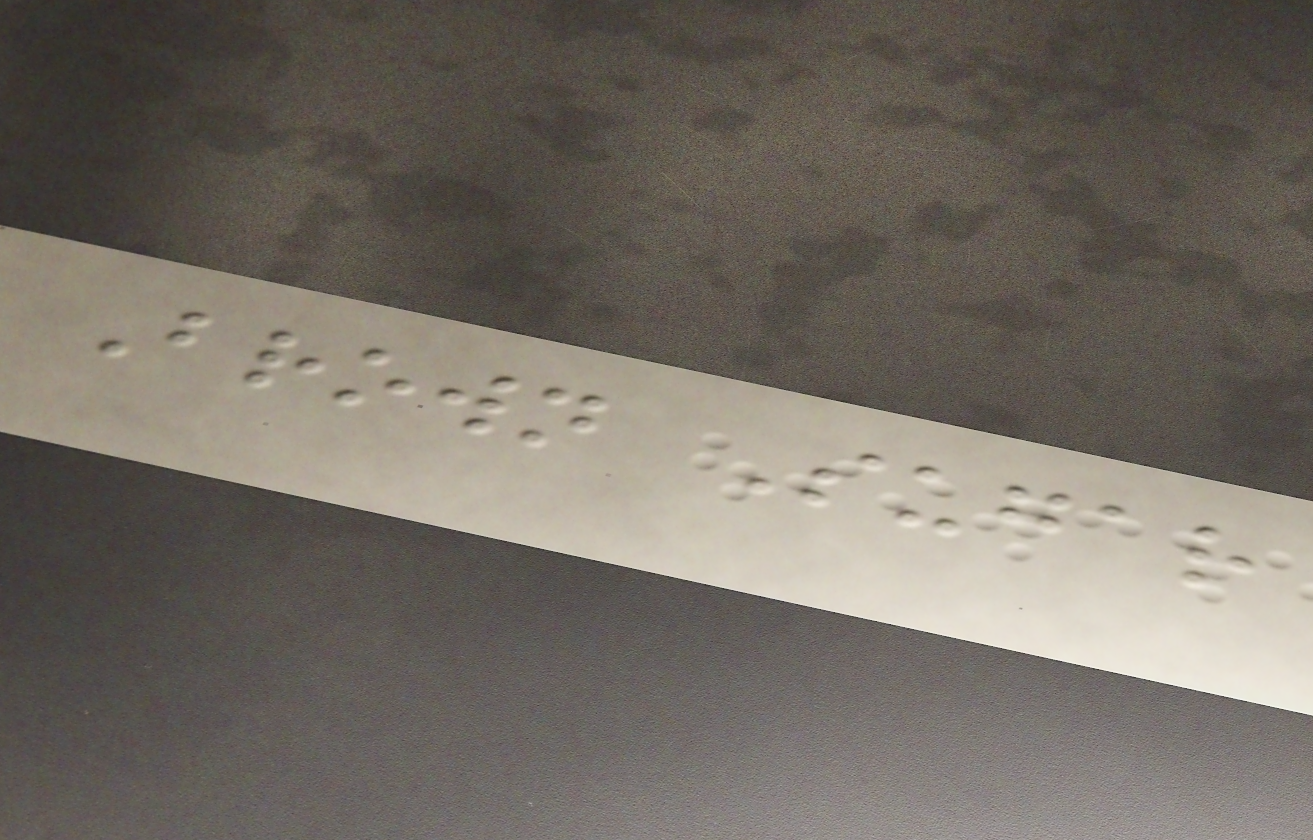Brown Sugar
